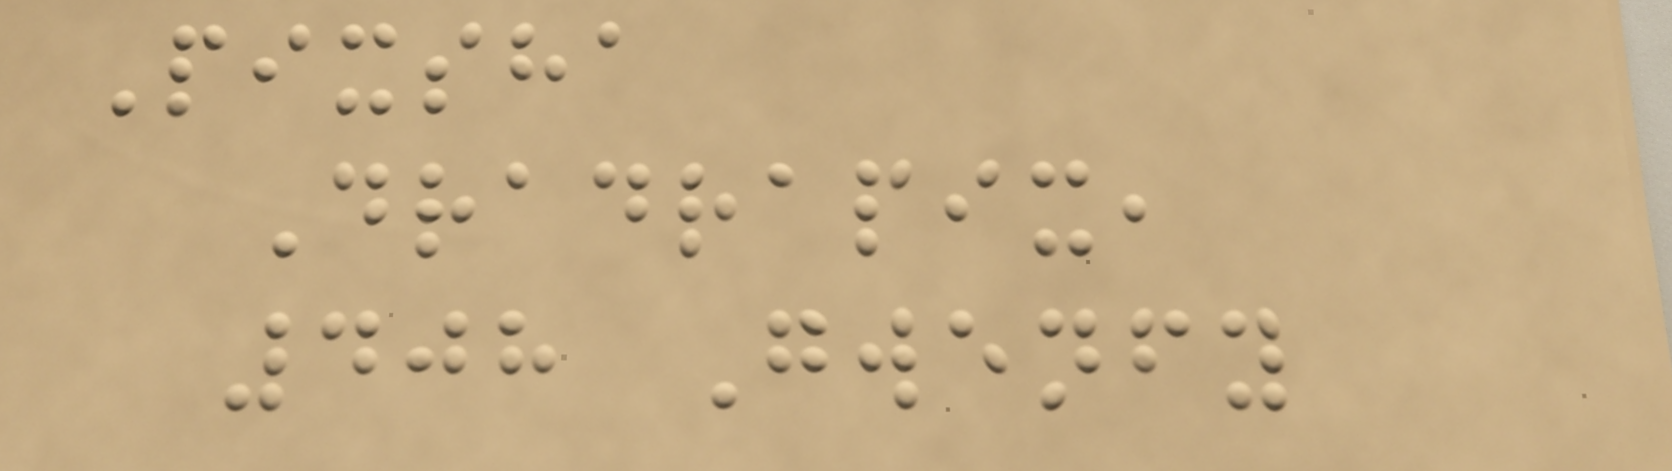Pixsha
Dradrapix,
408 Gwenfy
